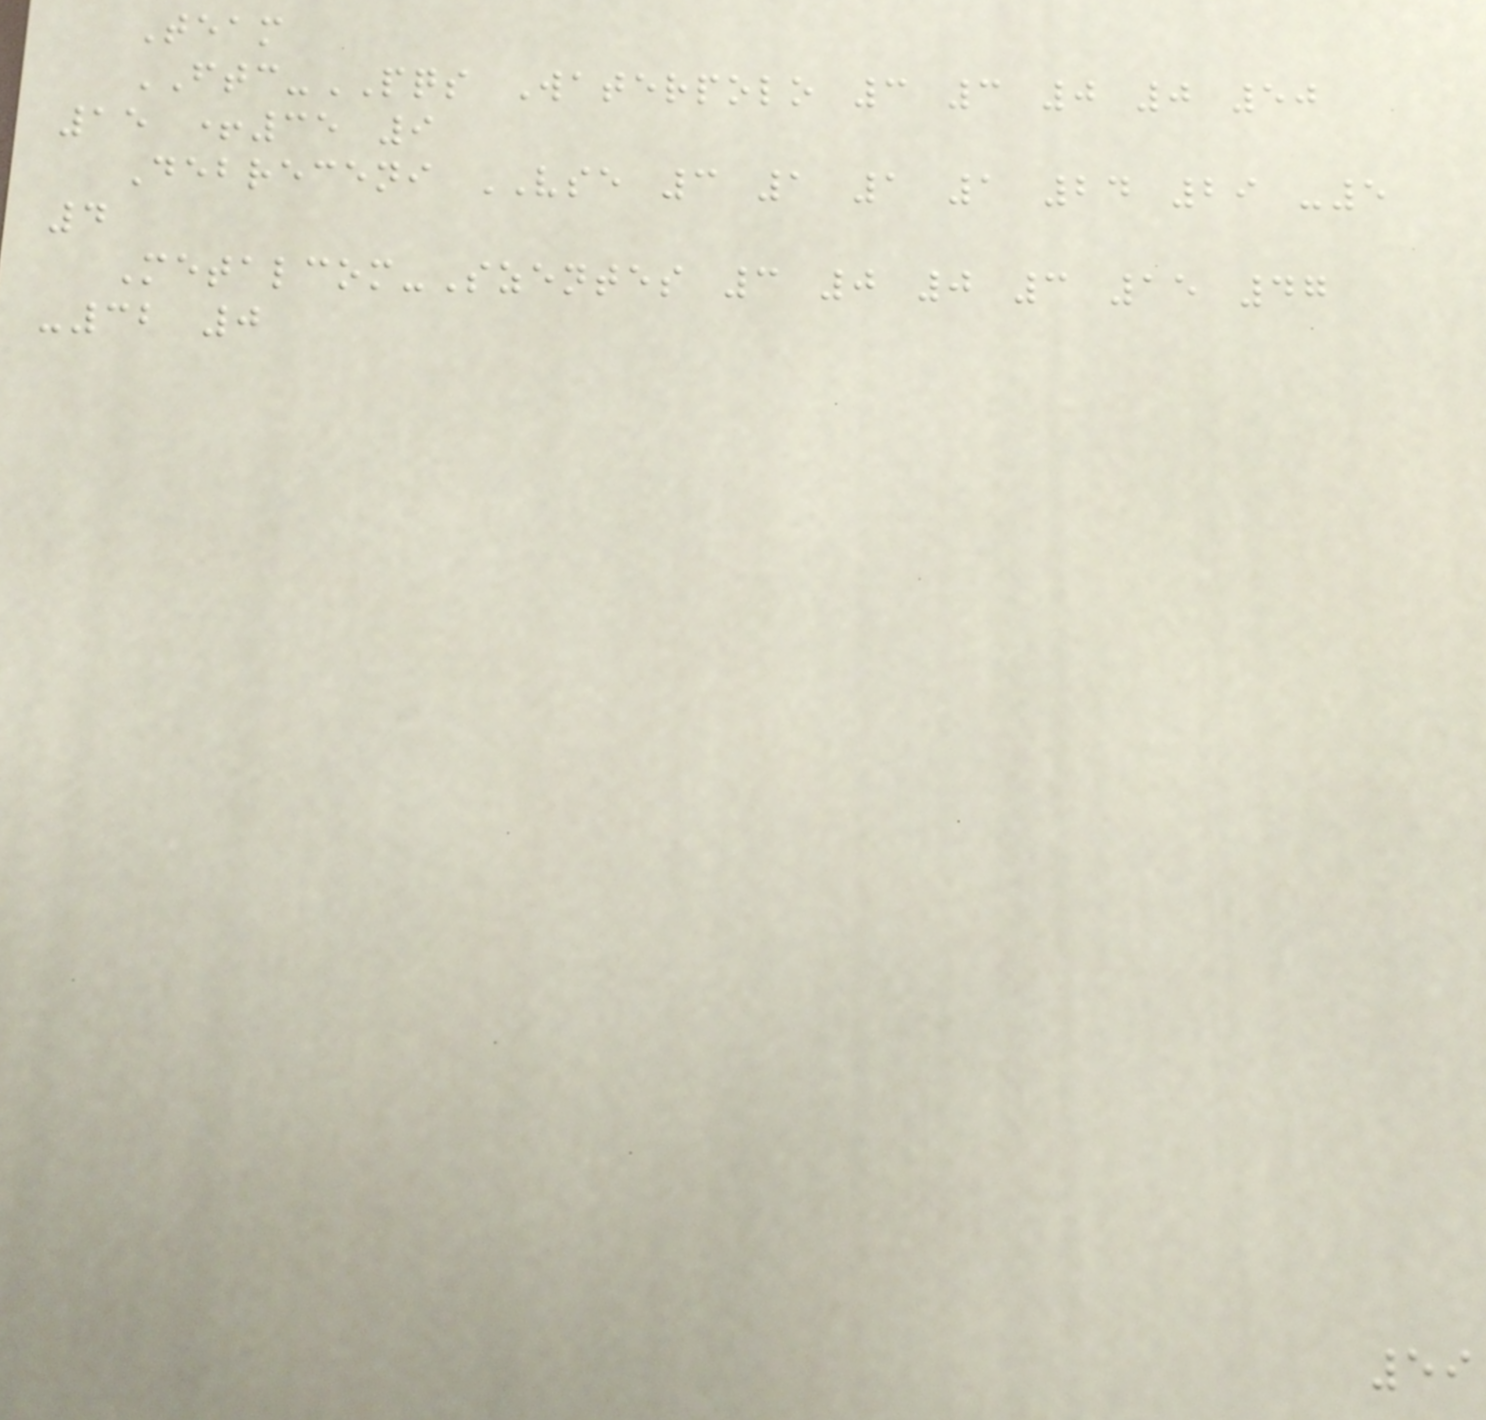Team
FTC-PQS Waterpolo 3 3 0 0 50
15 +35 9
Debreceni VSE 3 1 1 1 24 29 -5
4
Metalcom-Szentes 3 0 0 3 15 47
-32 0
59
